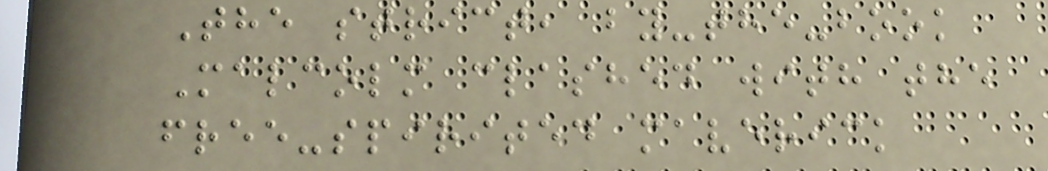The strict, by-the-book
Malcolm clashed with the
free-spirited maverick
